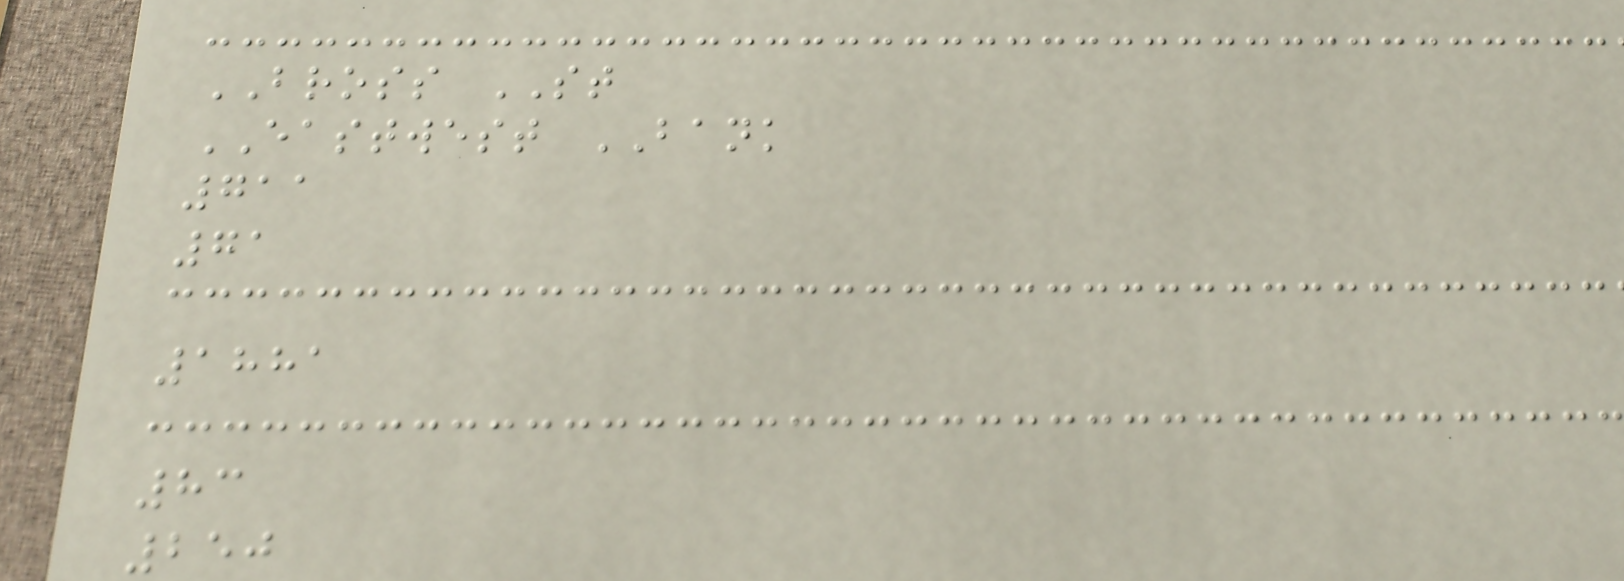BROSS ST
EASTWEST BANK
711
71
1881
83
250
